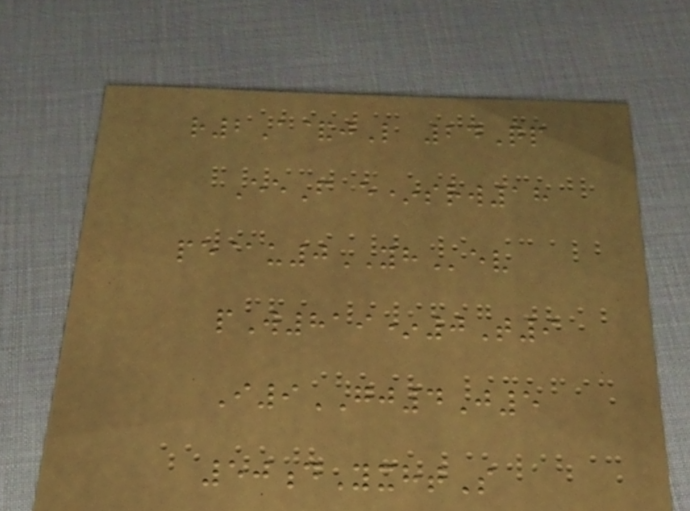r2A&jL 24Qp
EeF e*srw18
pe@u0YHev
pW819*0T9
I9GJ4J5
50dYxhtS
